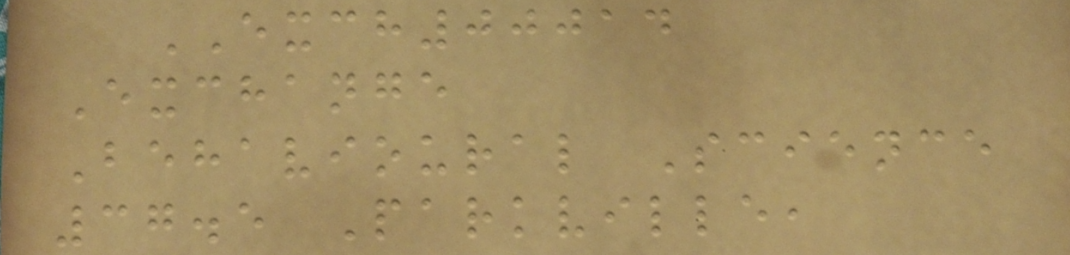EXCH00014
Exchange
Behavioural Science
37.5 Parkville,
